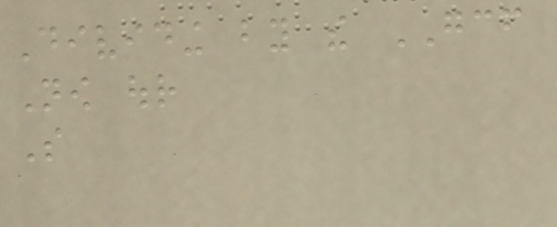Dividing by the GCF
Now our
So
